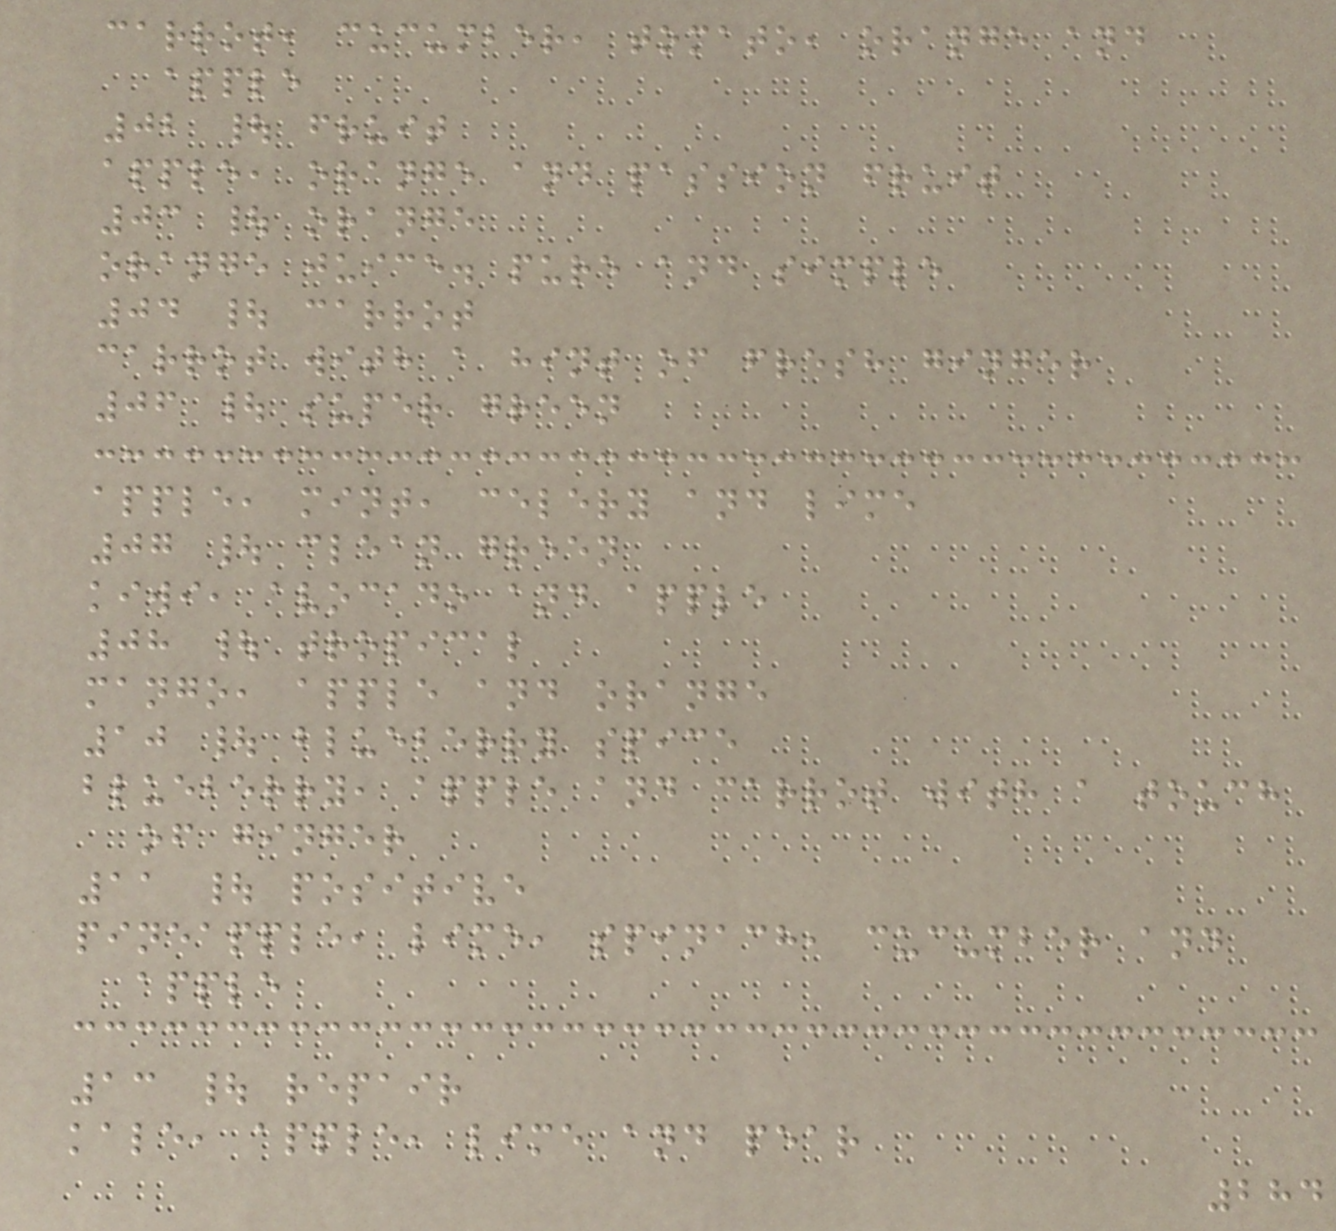carrot, cucumber, tomato, orange and
apple
02 | fruit
apple, orange and passion fruit
03 | orange
orange juice. pure and simple
04 | carrot
carrot with a hint of fresh ginger
06 | super green
apple, mint, celery and lime
07 | clean green
kiwi, avocado and apple
08 | tropical
mango, apple and orange
10 | blueberry spice
blueberry, apple and carrot with a touch
of ginger
11 | positive
pineapple, lime, spinach, cucumber and
apple
13 | repair
kale, apple, lime and pear
284
